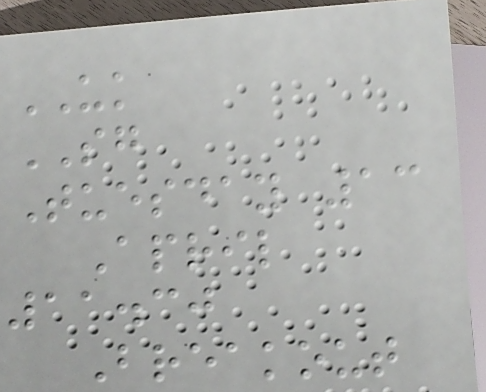UK
SG
Tuesday 13
April
11.30
Breakout
